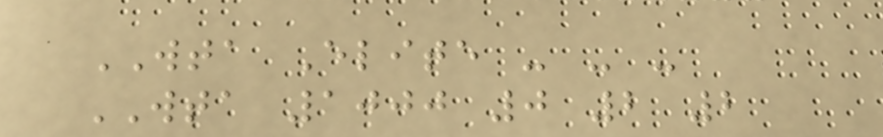WTA Elite - - -
WTA 1000 0 2 2
